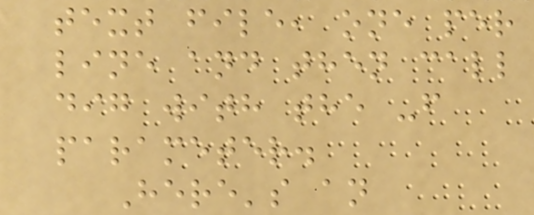text file, one per
line and then call
dig with the -f
parameter.
Here's an
